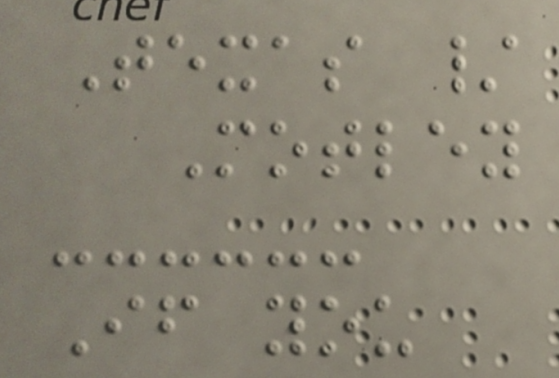Texas /
Motley
If you
